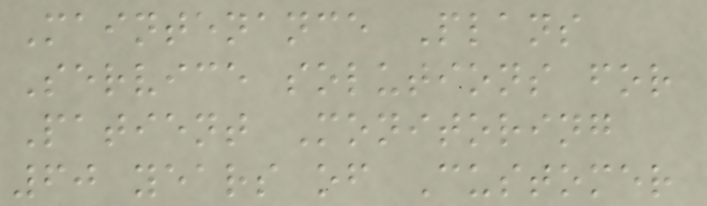Maintenance Plans
Service solutions for
Patient Monitoring
60 years of Customer
